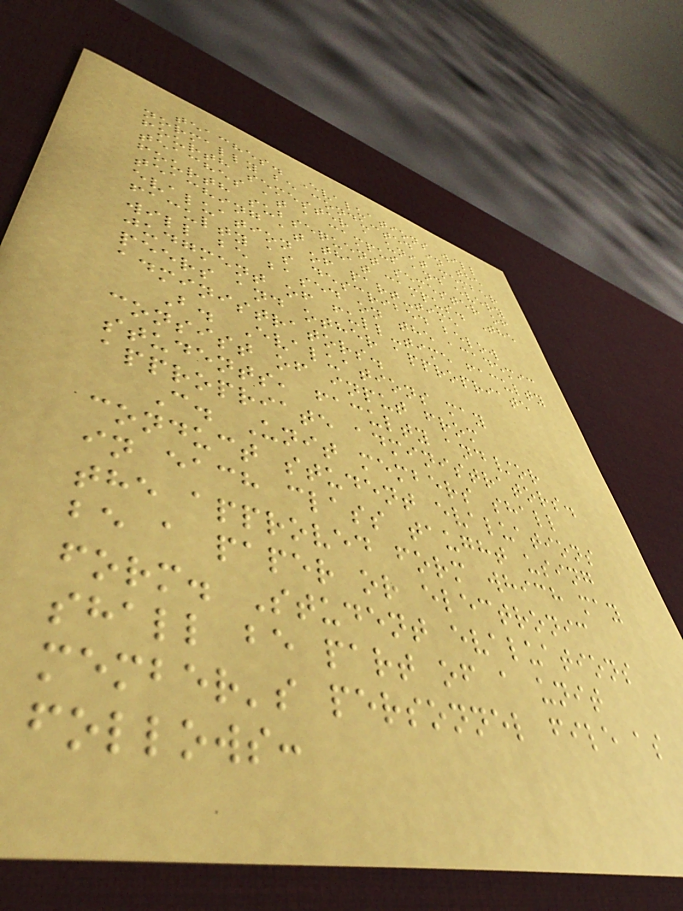teaches. Evaluations will
normally be conducted in the
fourth semester a unit member
teaches at a campus and every
fourth subsequent semester of
teaching at that campus. The
evaluation of part-time
faculty as described below
will be based on the academic
judgment of full-time faculty
peers and other appropriate
administrators.
B. Evaluations may
consist of input from
students, faculty and/or
appropriate administrators.
C. Unit members shall
conduct student evaluations
in each class taught using
the approved form which may
be a paper or electronic
form. Student evaluations
shall be part of a unit
member's personnel file as
follows:
